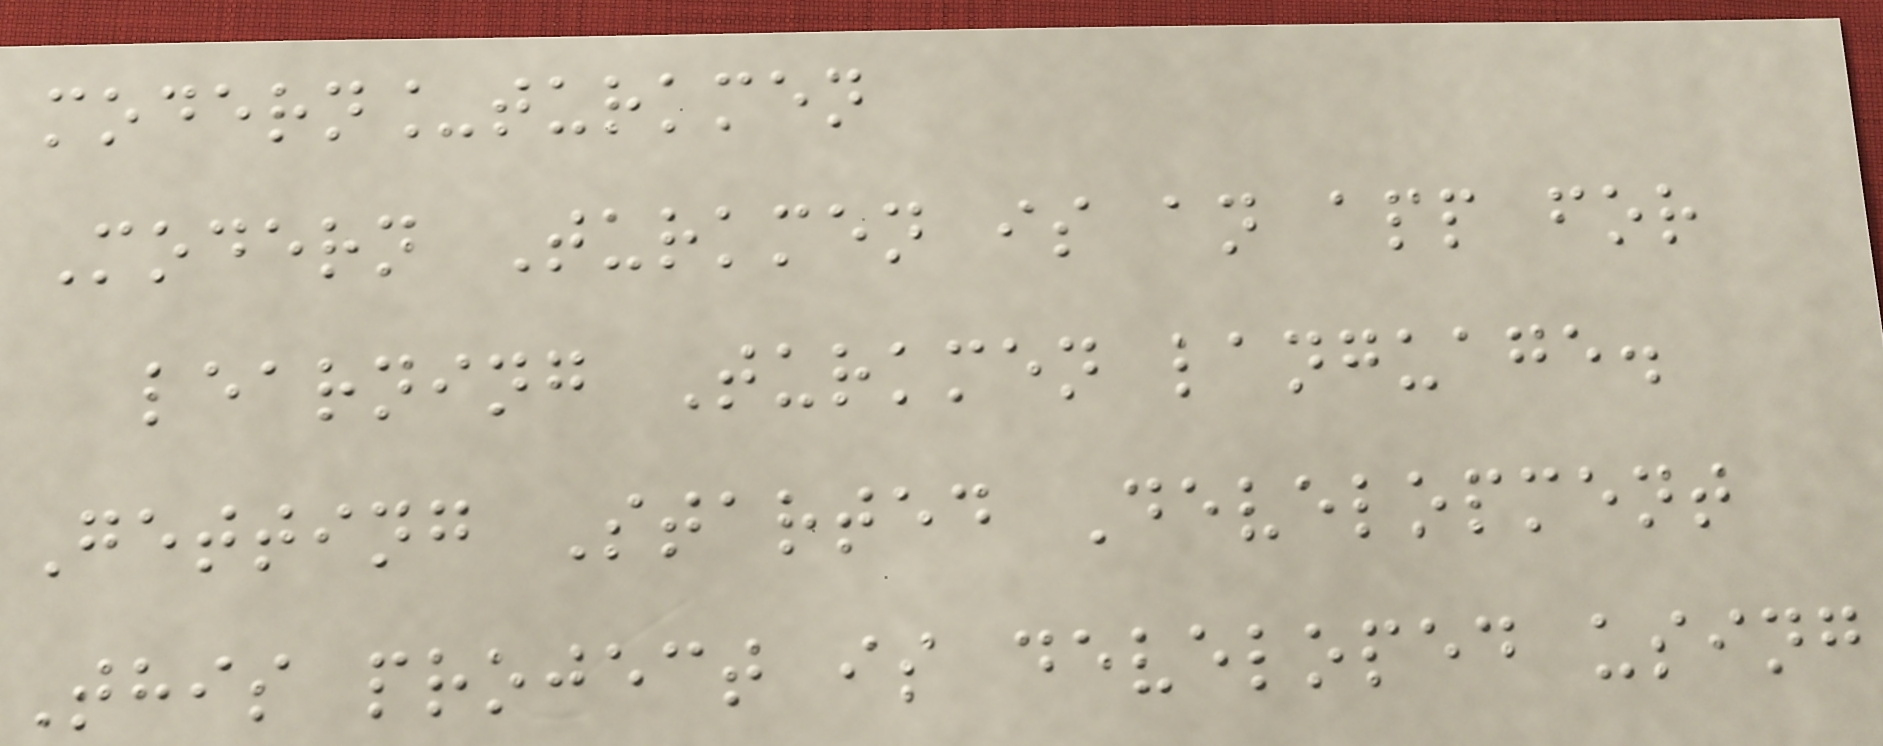modern_turkmen
Modern Turkmen is an app for
learning Turkmen language.
Getting Started Development
This project is developed using
